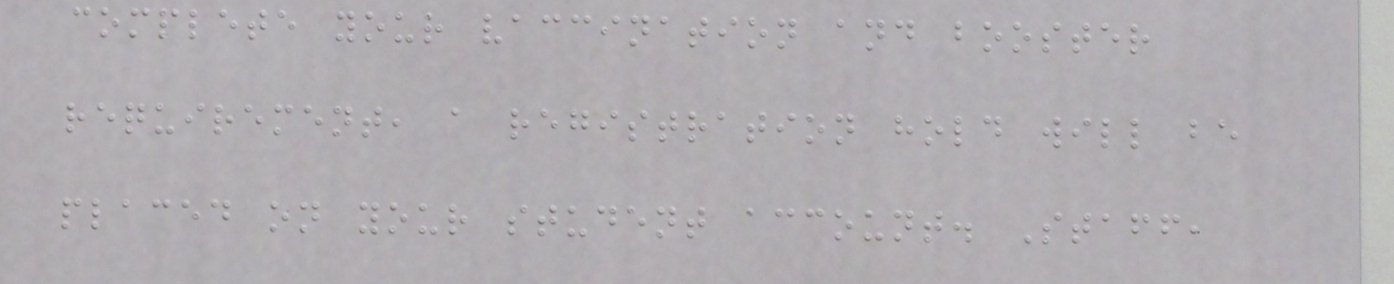complete your vaccination and booster
requirement, a registration hold will be
placed on your student account. Staff,
